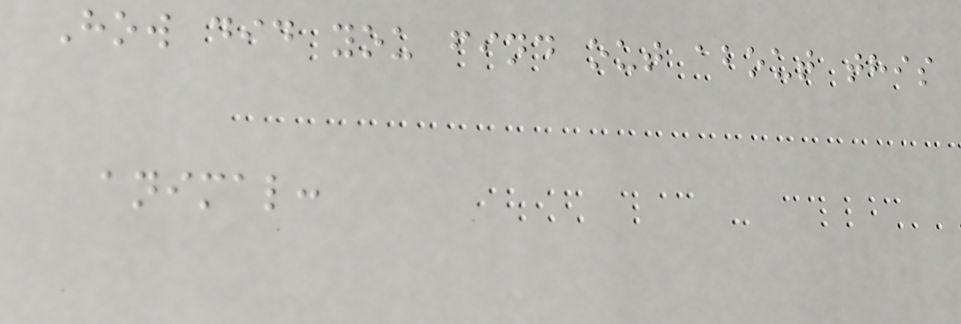How did you find out about this
animal:
